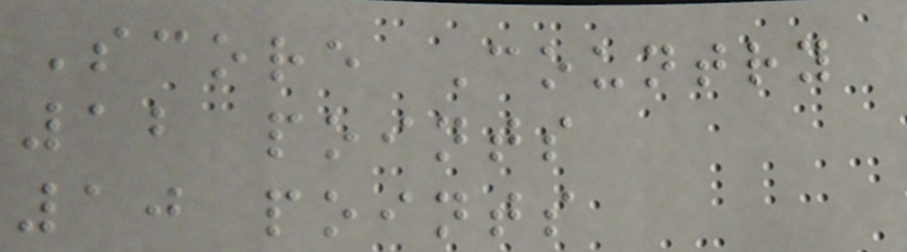Score Country
12 points
10 points
